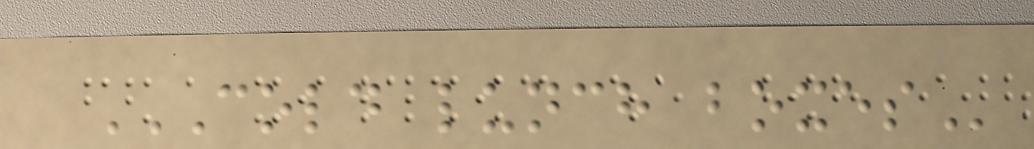COLD LUNCH BOXES
